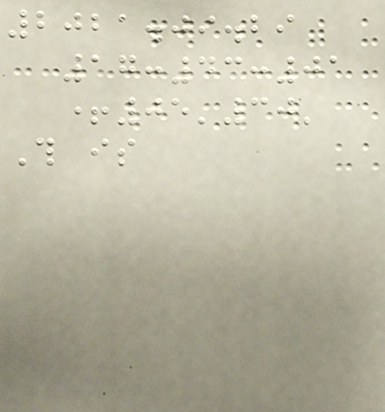2021.09.29
17:43:01
+05'30'
This is
